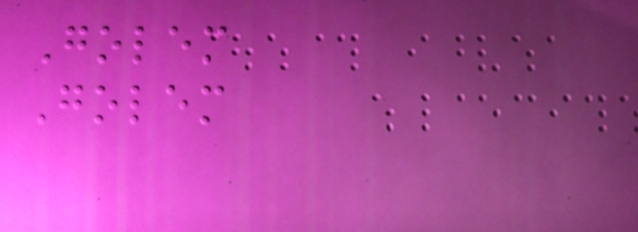Golem
Golem
